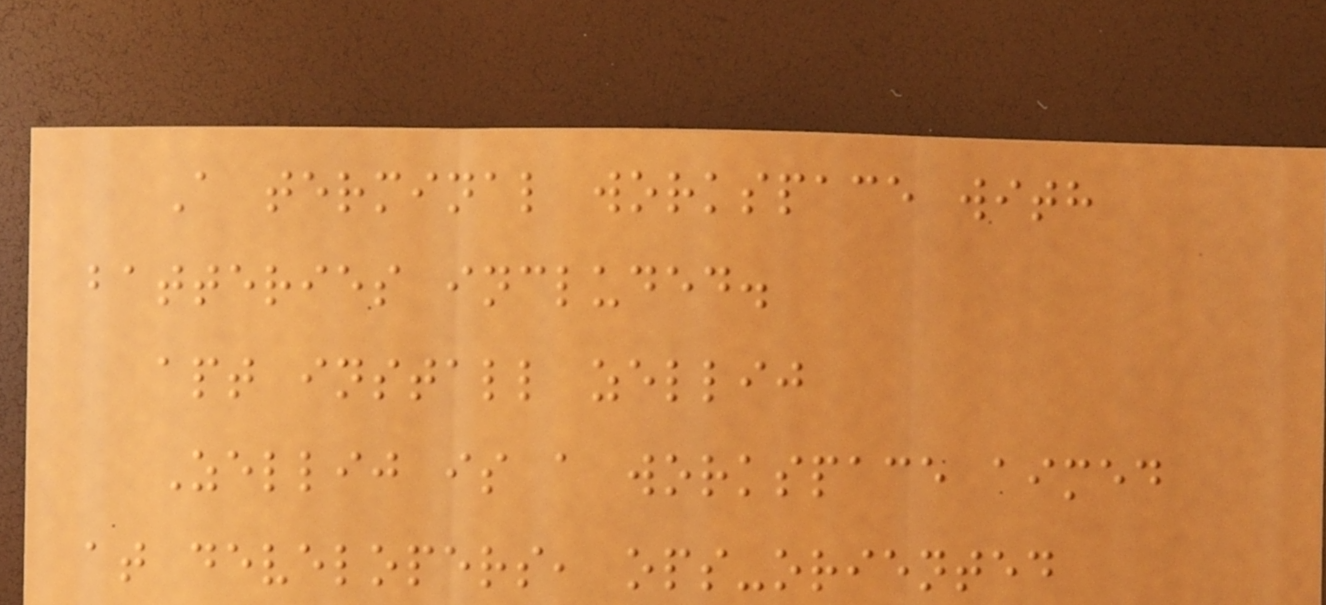A terminal workspace with
batteries included.
apt install zellij
Zellij is a workspace aimed
at developers, ops-oriented
